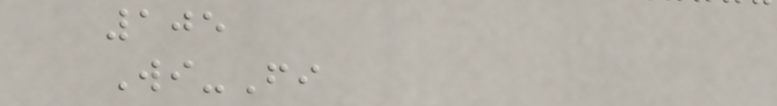105
Wi-Fi
